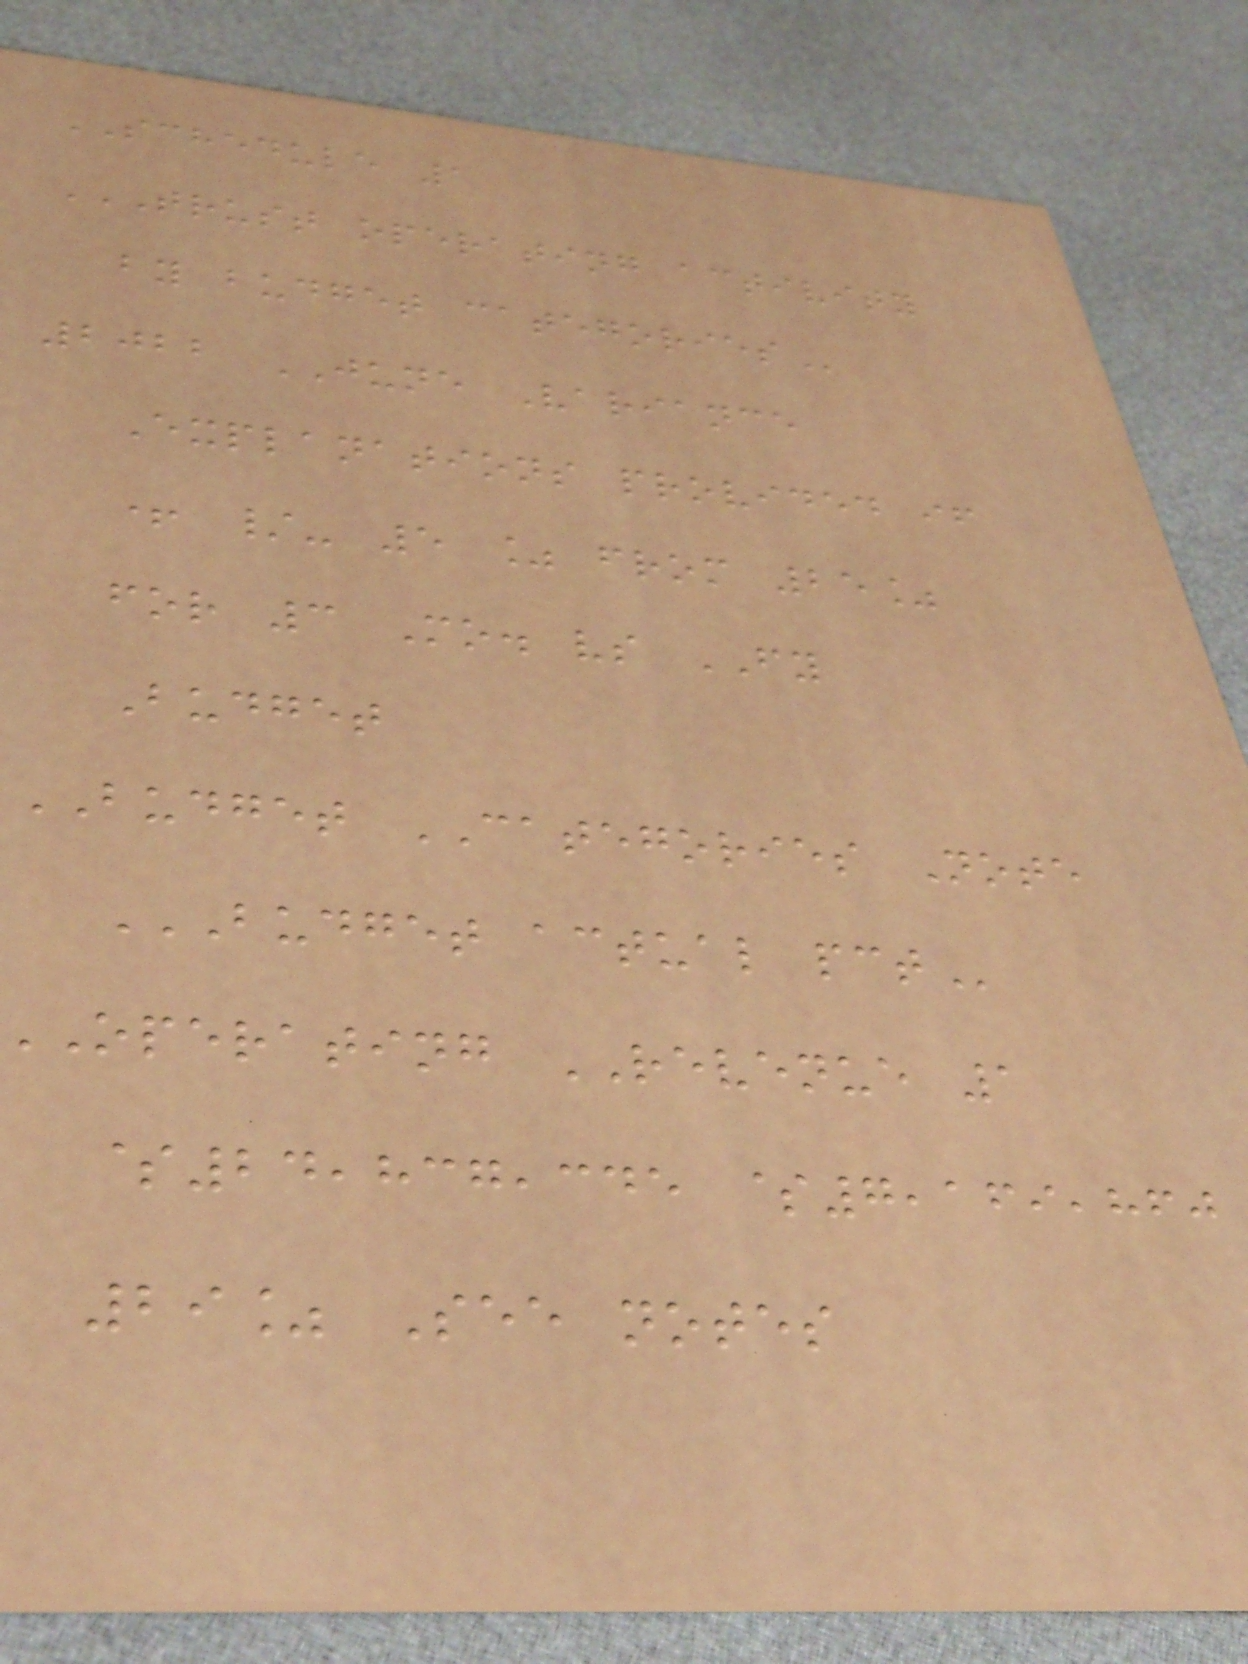SCHEDULE 1
TRUST OPERATING ACTIVITY
by budget
2022 JUNE Variance
Explanations provided if
+ /- 5 % from 25%
for 3 Mo. vs FY
Budget
BUDGET CATEGORIES Note
BUDGET ACTUAL PCT
operating REVENUE 1
$24,837,345 $7,169,860
29% See notes
